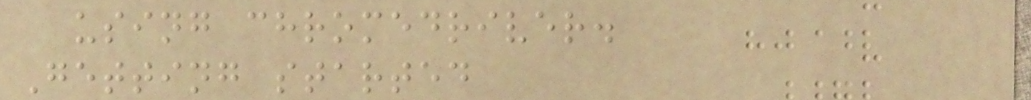using chromedriver.
Getting started
